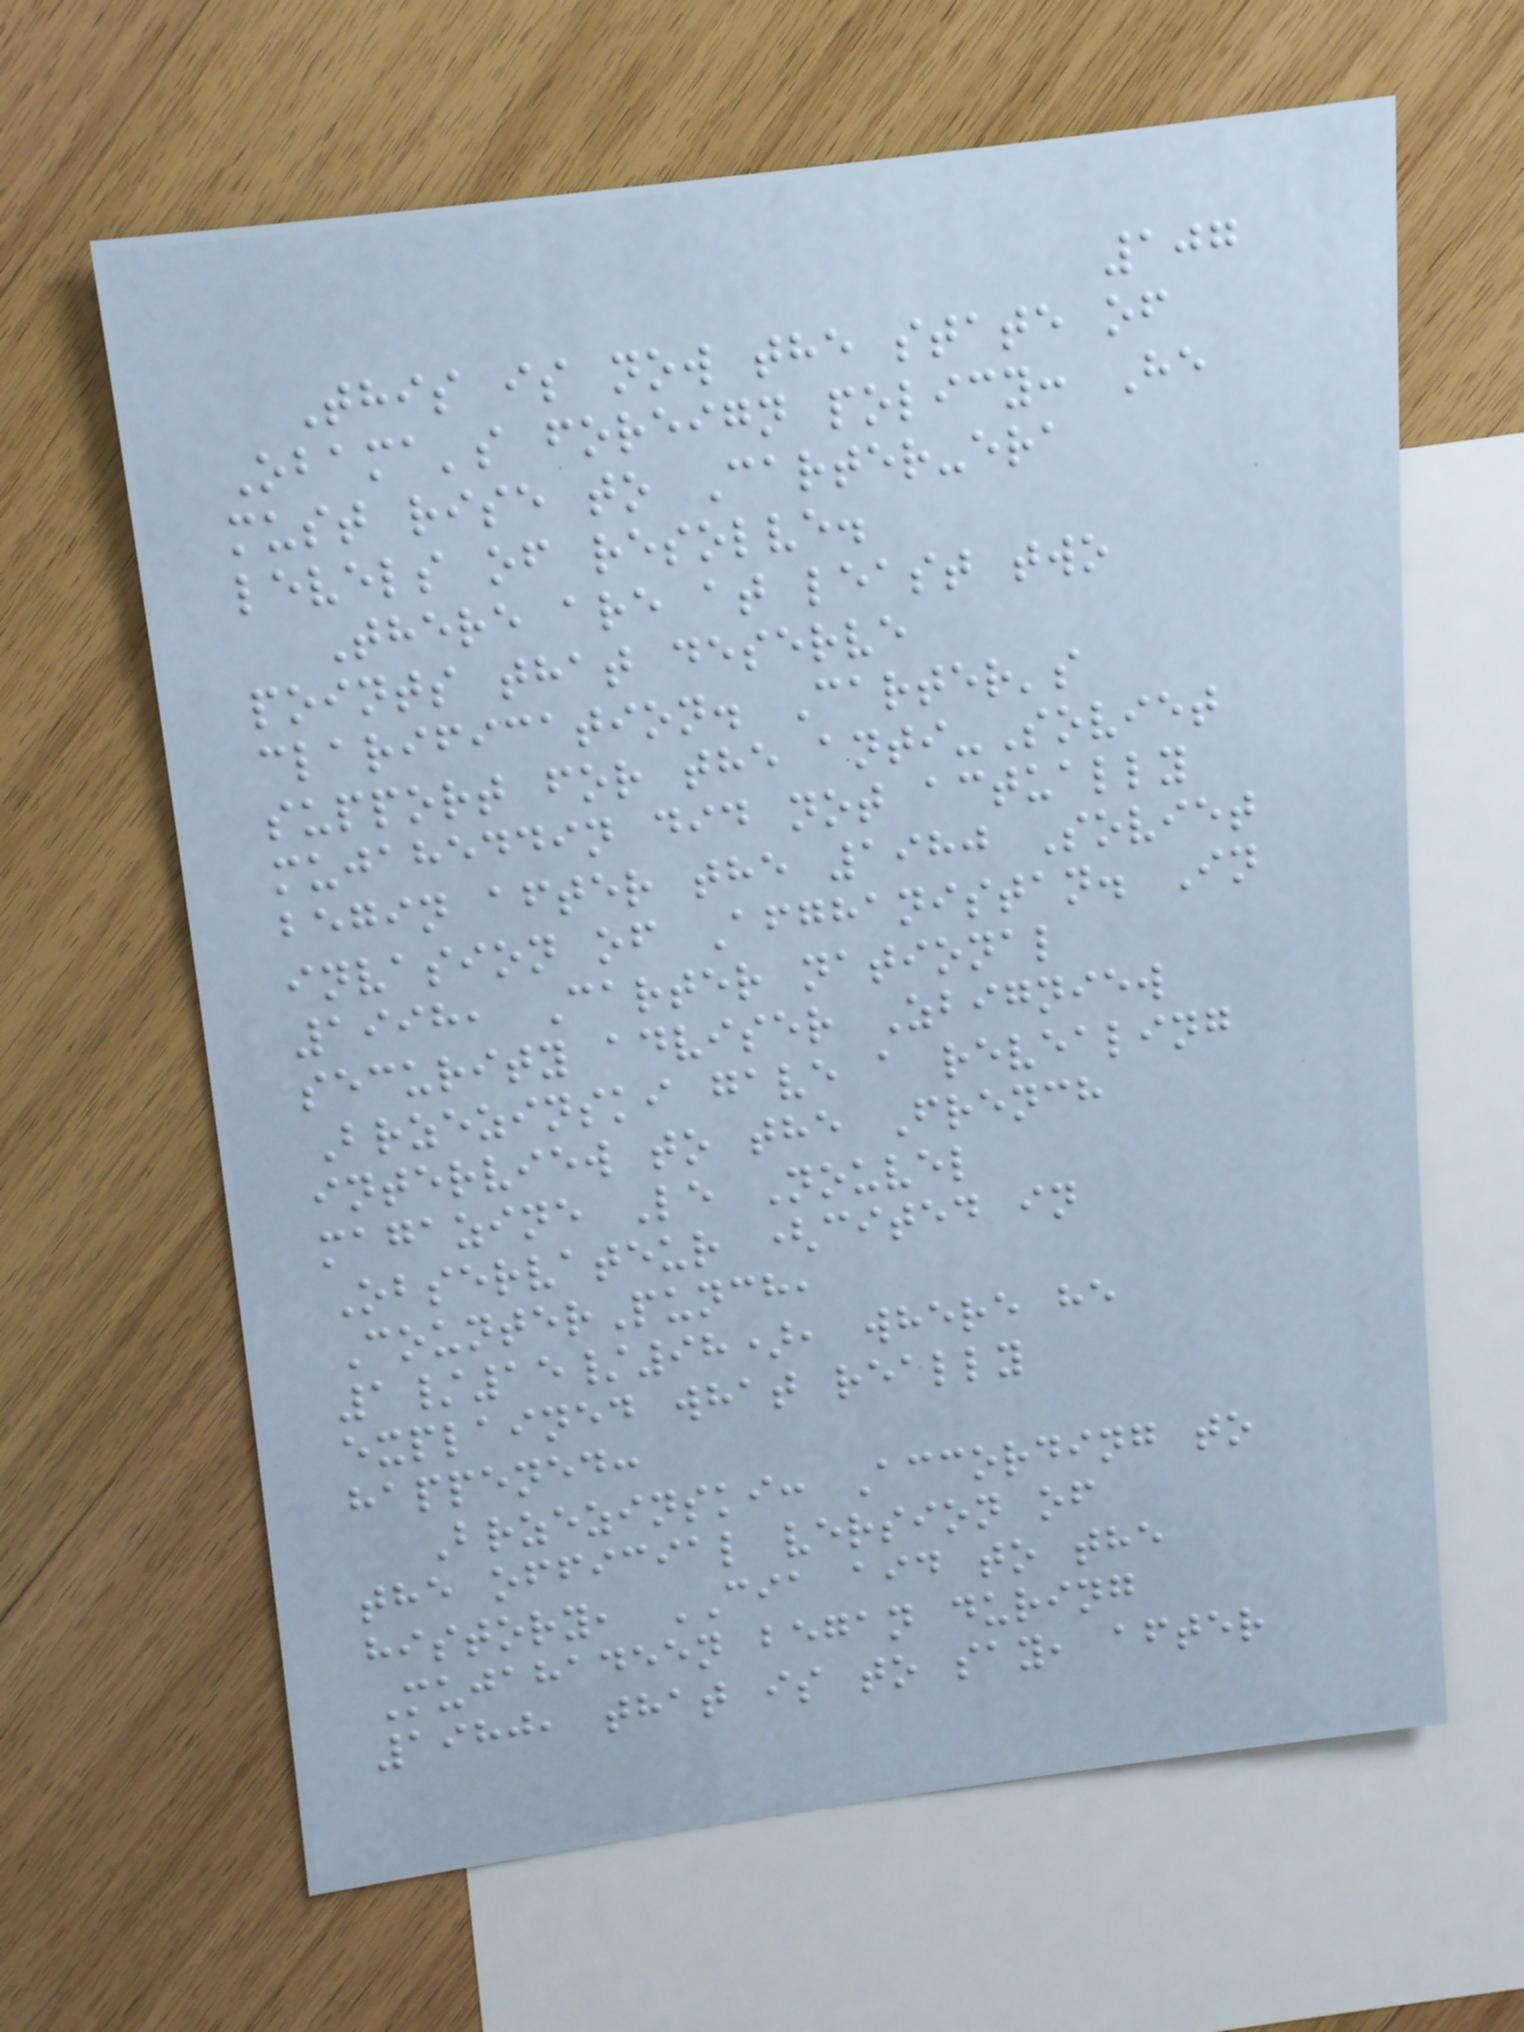107
This is now the state of
Obama's foreign policy: He
must rise to Carter-era
levels of resolve.
There are at least two
points that deserve
clarification. Carter's
support for the anti-Soviet
mujaheddin did not actually
begin after the 1980 Soviet
invasion of Afghanistan. In
1998, Carter national
security adviser Zbigniew
Brzezinski gave a revealing
interview to the French
magazine Le Nouvel
Observateur (cited in
CounterPunch,
1/15/98), where he
explained what really
happened:
Brzezinski: According to
the official version of
history, CIA aid to the
Mujahadeen began during
1980, that is to say, after
